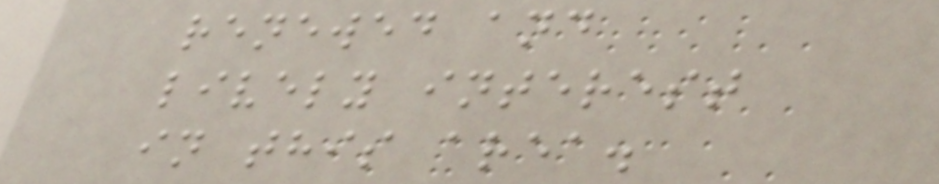renewed and
lively interest
in this area.
